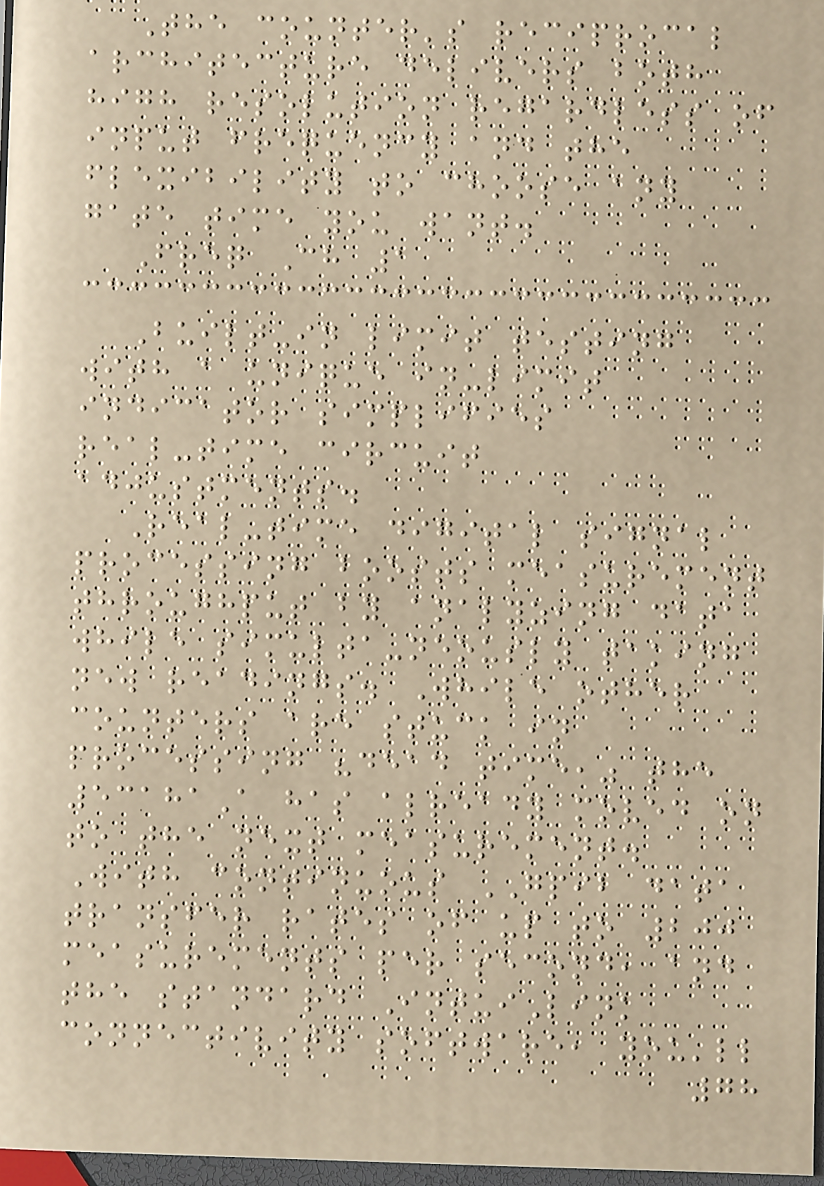The counter's reciprocal
architecture delivers both
high resolution regardless of
input frequency and the
flexibility to choose any
gate time you want.
Freq Ch 1
Built-in limit testing
with a unique in-limit
indicator simplifies
real-time circuit
adjustments.
Real-time digital signal
processing boosts measurement
throughput by analyzing data
while simulta-neously taking
new readings. While other
counters are stuck in
processing "dead time," the
53181A has already moved on
to the next measurement.
With continuous GPIB data
transfer rates of up to 200
measurements per second, and
the standard IntuiLink
connectivity software, you'll
78
